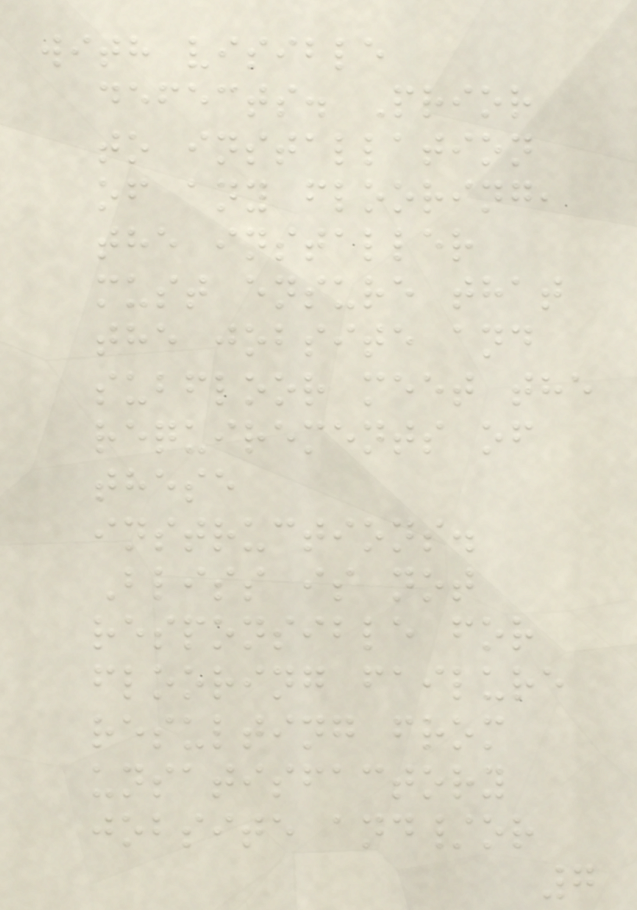with visible
defects. Prior
to installation
of any flooring,
the installer
must ensure that
the jobsite and
subfloor meet the
requirements of
these
instructions.
Bliss is not
responsible for
flooring failure
resulting from
unsatisfactory
jobsite and/or
7
